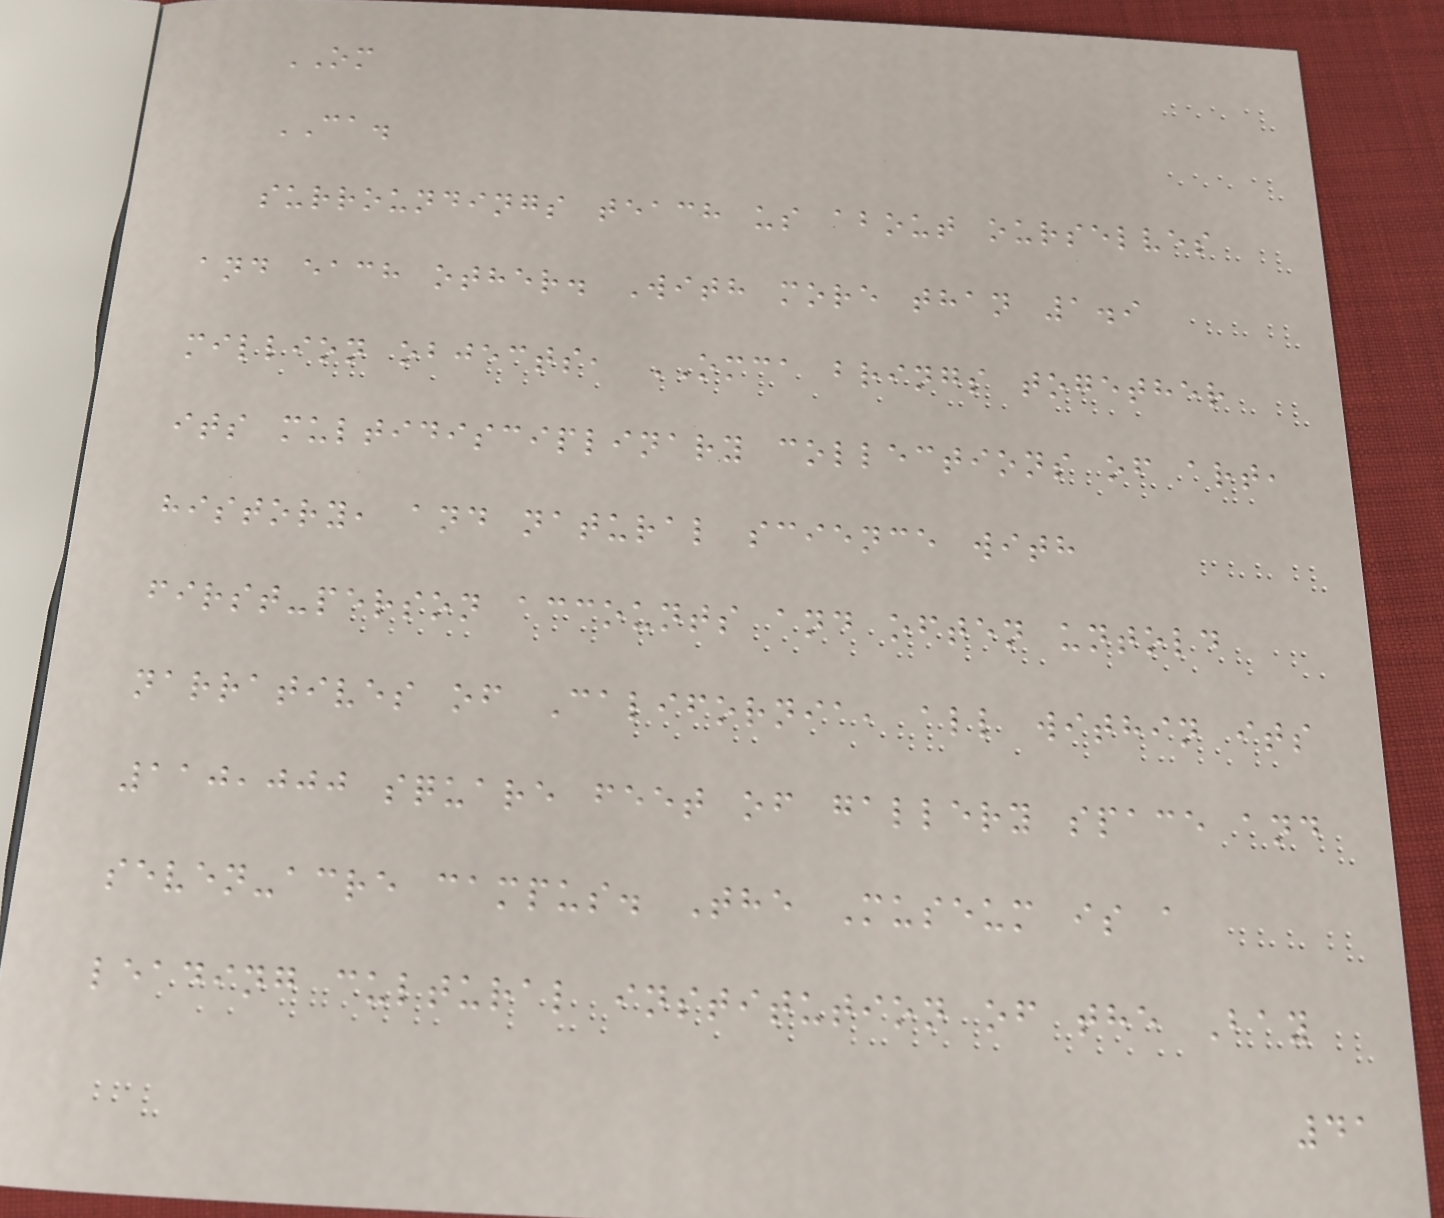OM
CA.
surroundings teach us about ourselves
and each other. With more than 1.9
million objects, OMCA brings together
its multidisciplinary collections of art,
history, and natural science with
first-person accounts and often untold
narratives of California, all within its
110,000 square feet of gallery space and
seven-acre campus. The Museum is a
leading cultural institution of the Bay
41
